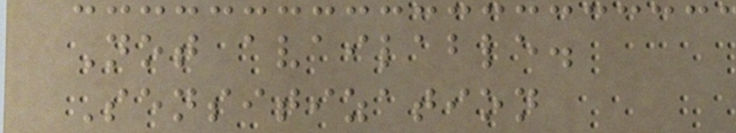Not available.
Sensitization
